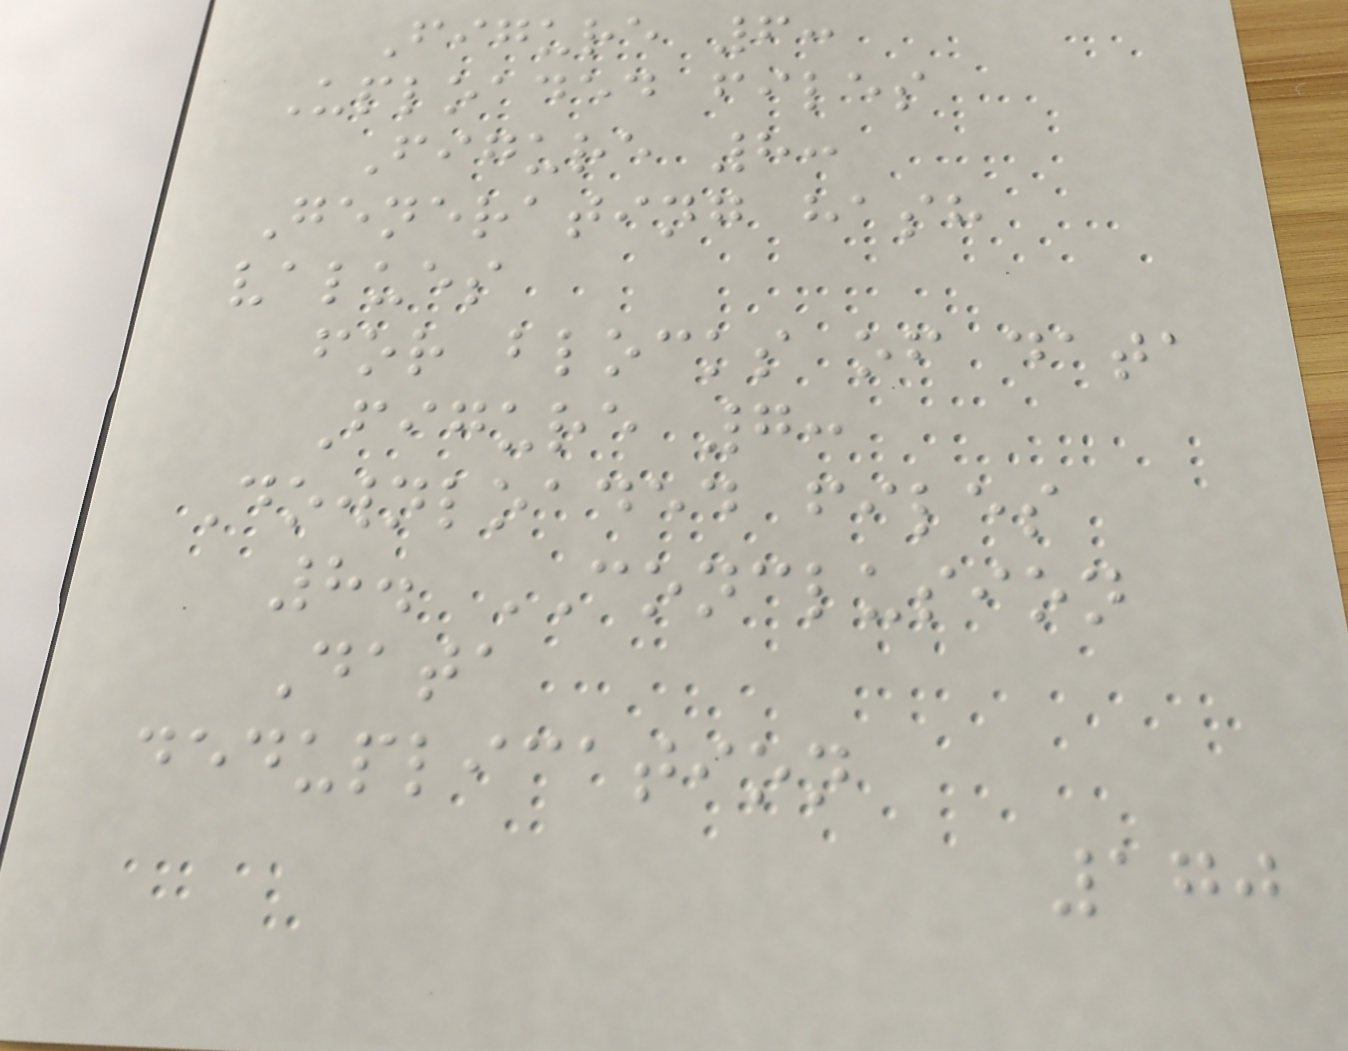Figure 6:
Uploaded files
Figure 8:
Generating hash
values
for blocks of data
Figure 7:
Downloaded files
8. CONCLUSION
Data
deduplication
170
